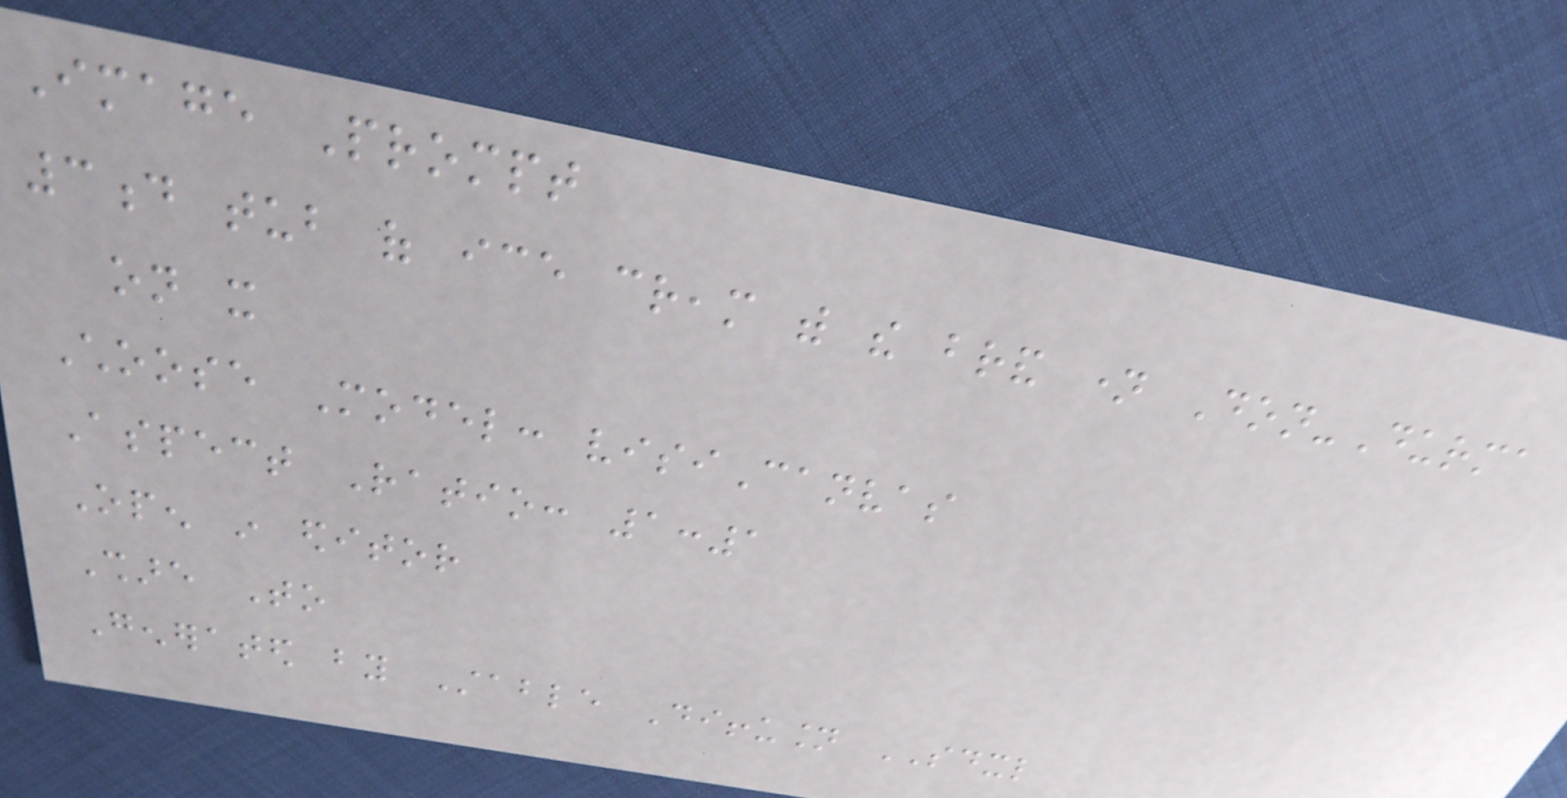Image Prompt
3d tub of ice cream with the brand name Don-Durma
on it
Choose Model: visiCanvas
Aspect Ratio: 1:1
Open in editor
Share To
Generated by Stable Diffusion SDXL
